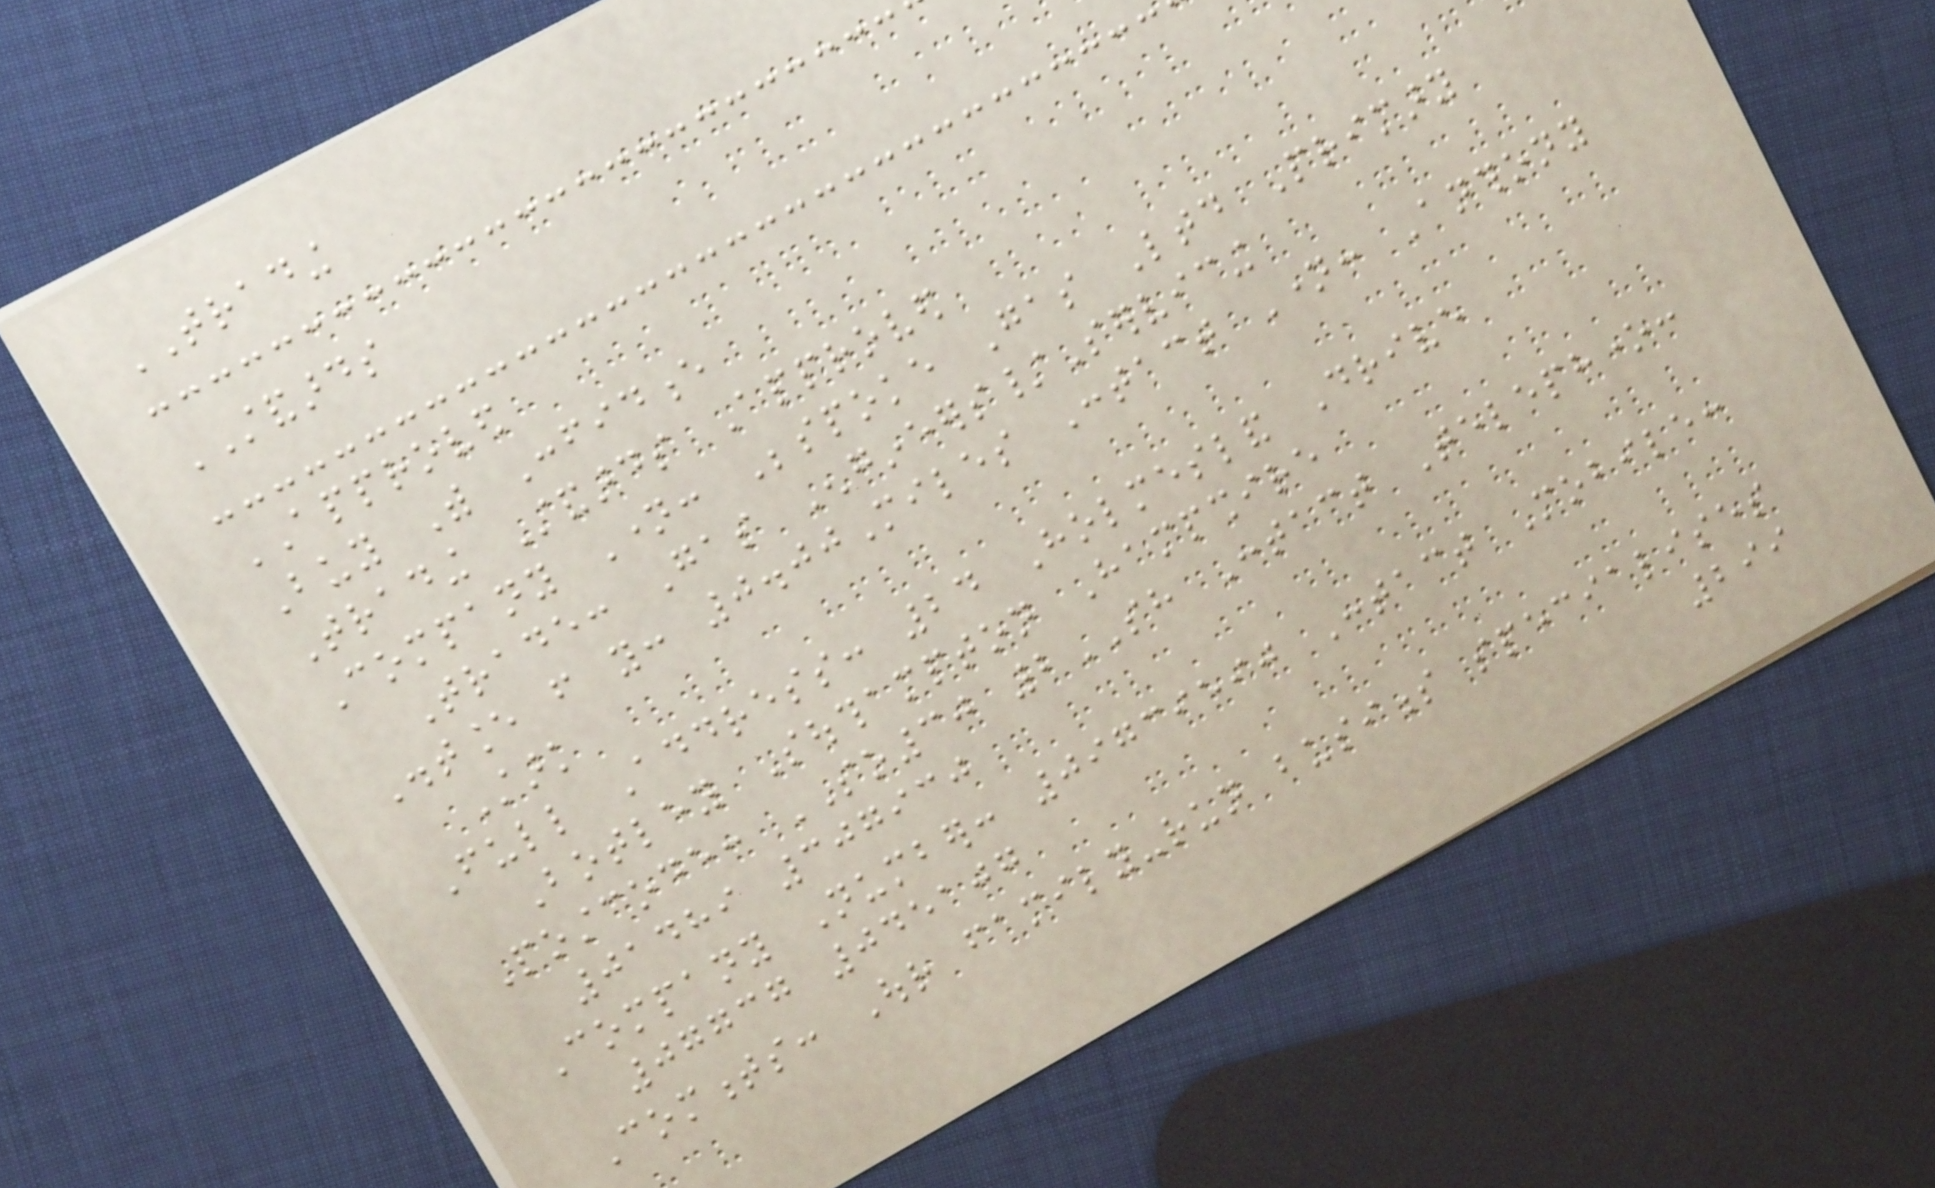TRADING
STANDARDS
APPROVED
Buy With Confidence
Trading Standards Approved
Company Name: Bespoke Gas Ltd Primary
Trade: Gas Engineers/Servicing
Distance from you: 0.00Miles Contact Name: Anthony
Stark
Full Address: 24 Holmesland Drive
Botley Southampton Hampshire
Postcode: SO30 2SH Contact Telephone:
01489 307930
Company Number: 09739590 Contact Mobile:
07737 045107
Comments: Our family-run business specialises
299
